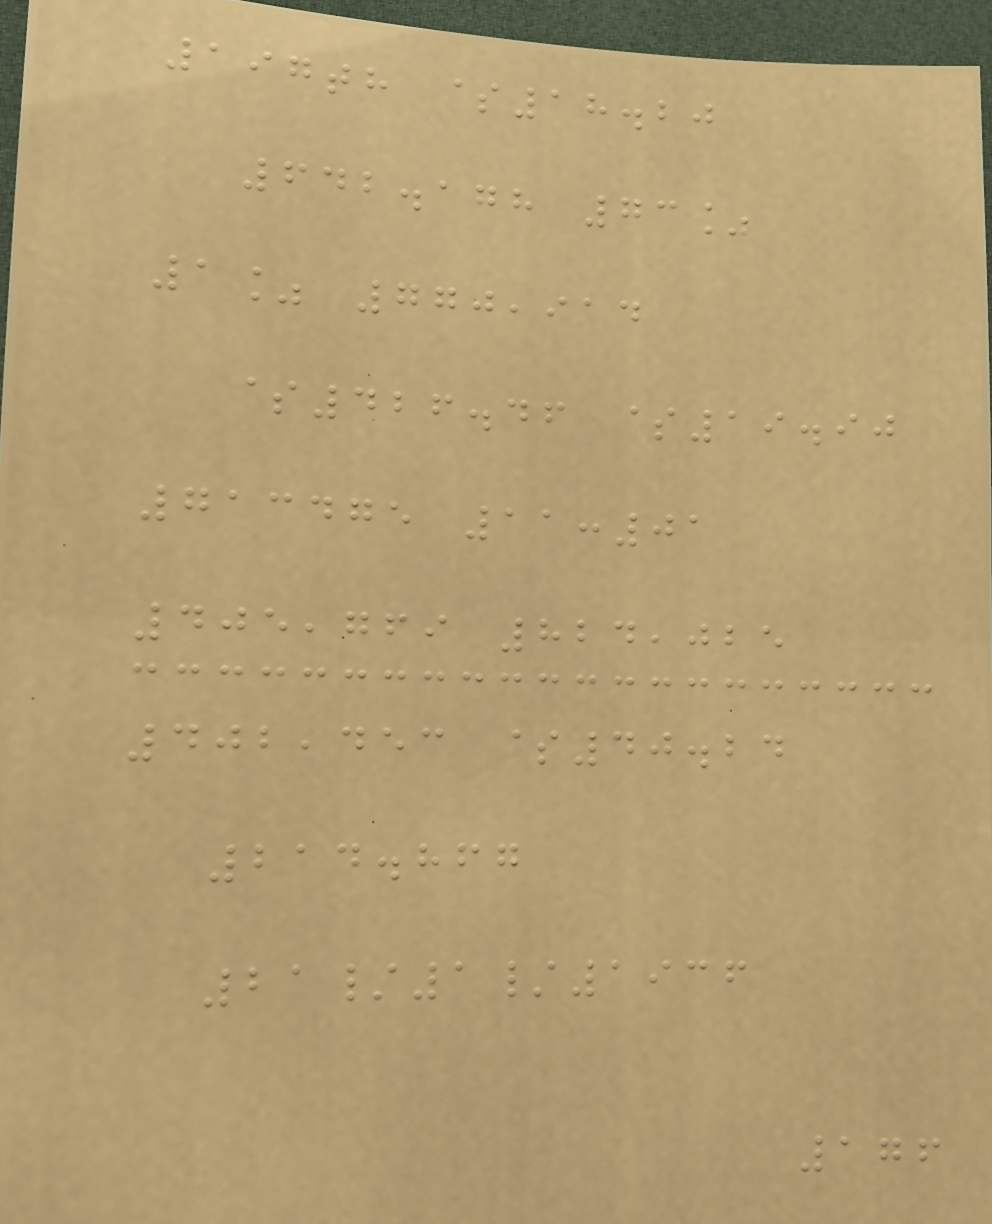197th $18.20
642.178 73%
1% 770,914
$426.46 $19.90
713475 11:01
405,769 824,025
402,453 $40.24
214.867
21/1/1936
176
